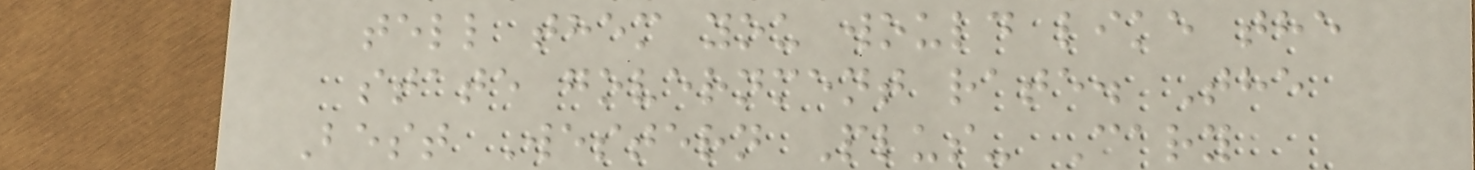tell them you would like the
state government rate. The
Best Western Plus- Cary
